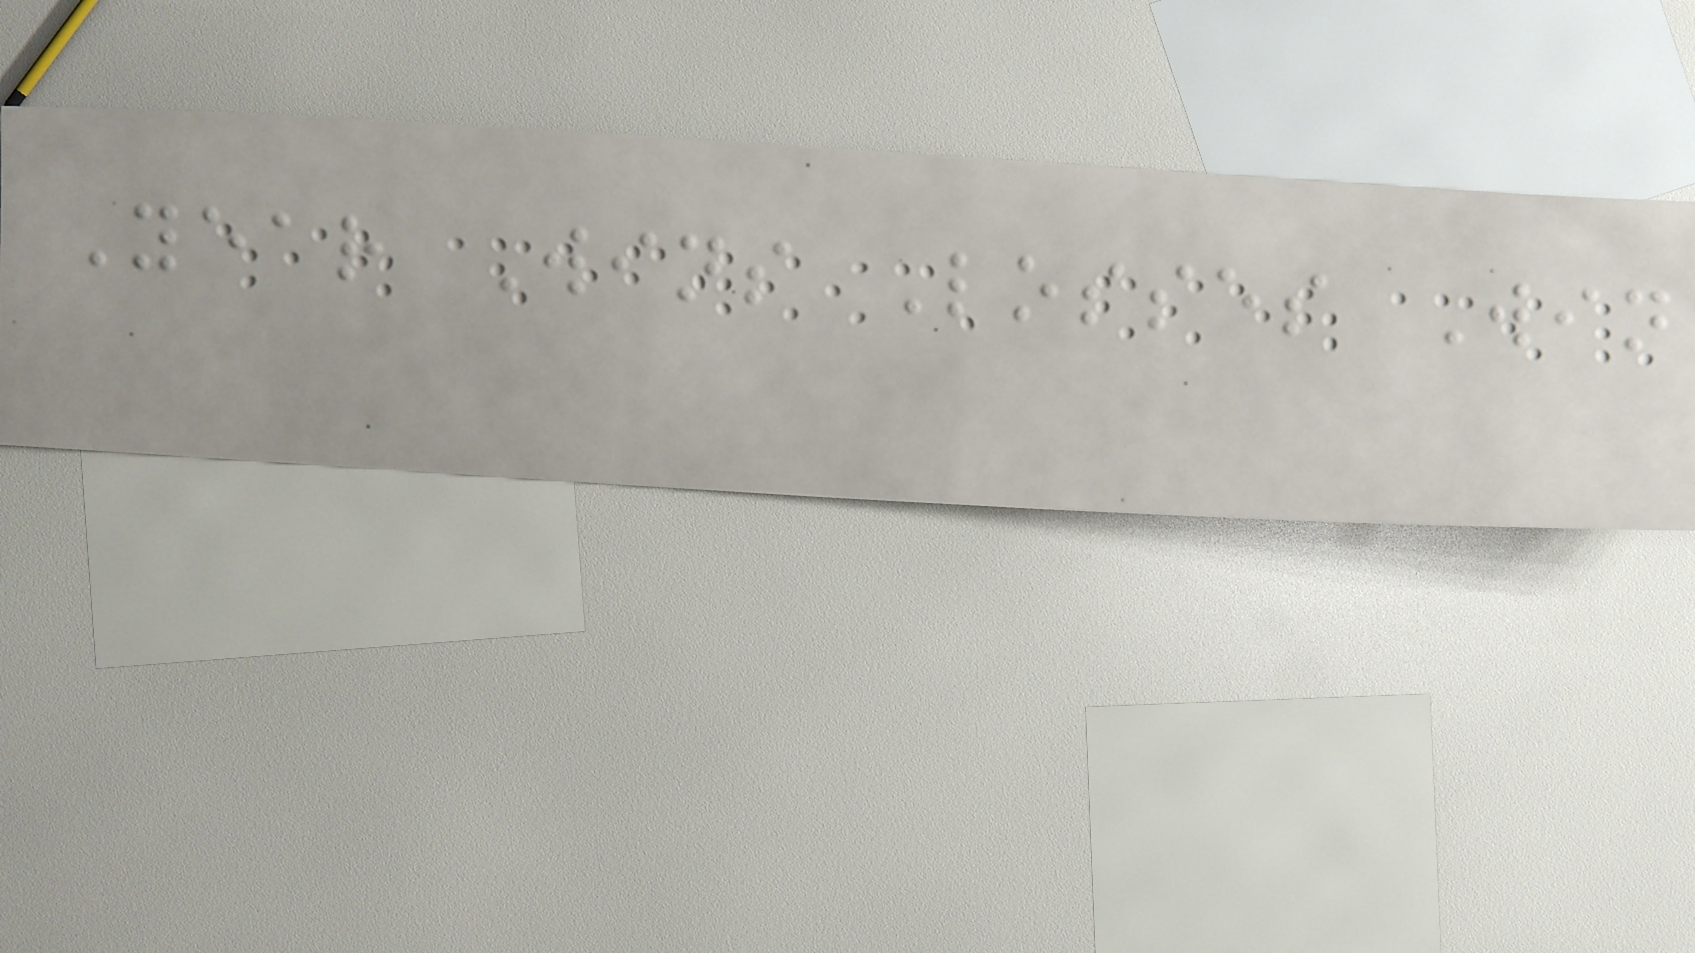Year Wins Losses Win
